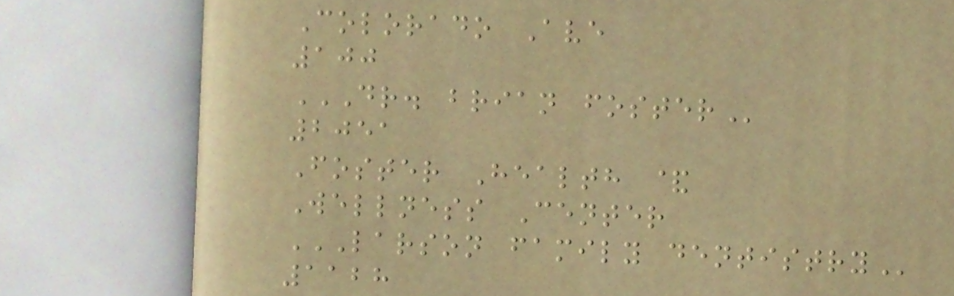Colorado Ave
100
DR. BRIAN FOSTER
2051
Foster Health &
Wellness Center
LARSON FAMILY DENTISTRY
1128
